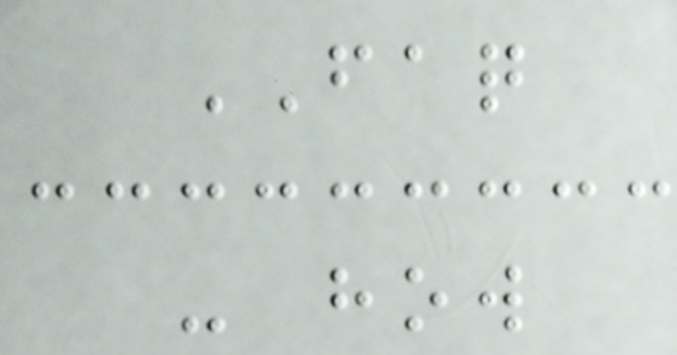FAQ
- how
